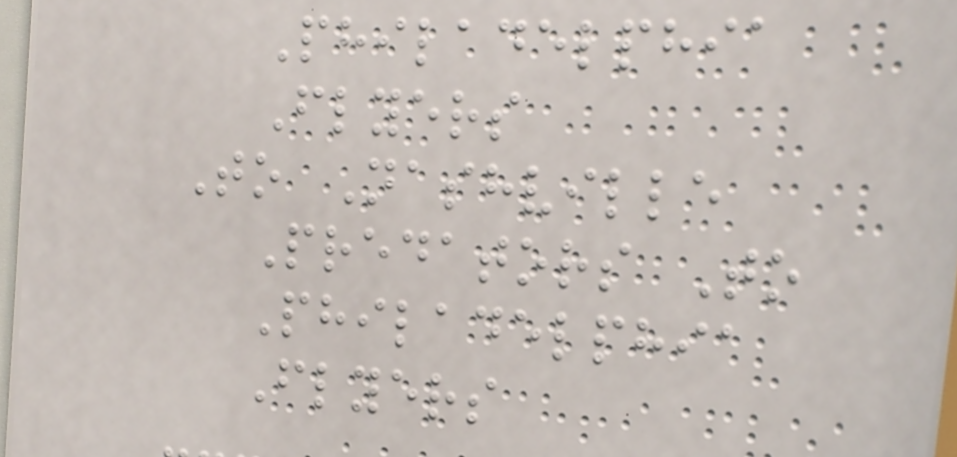Philadelphia
Flyers
To Nashville
Predators To
Philadelphia
Flyers
